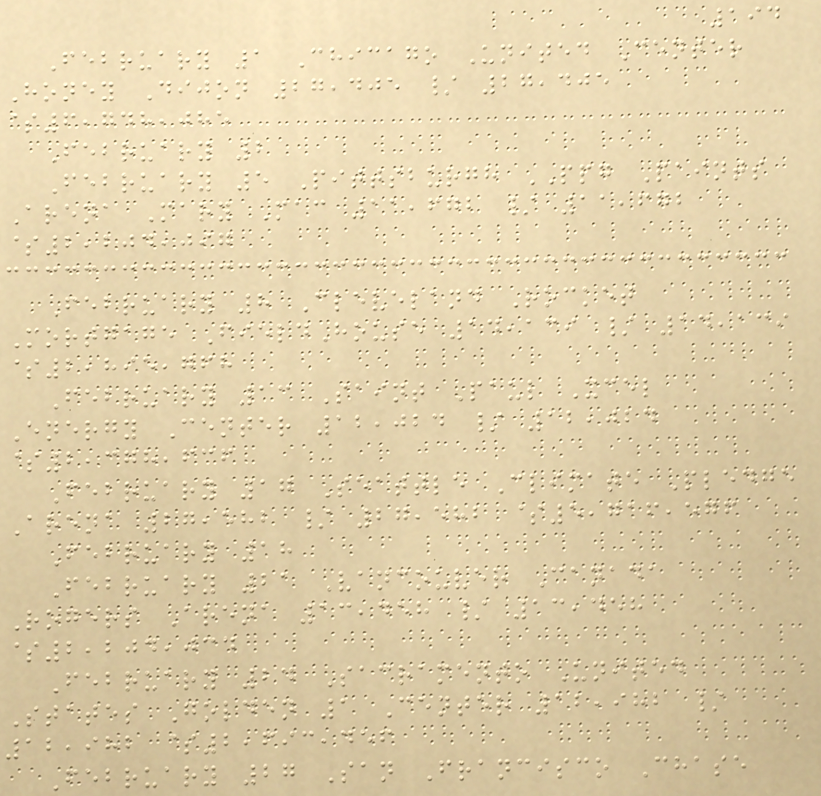194
February 1 Chicago United Center
Honey Dijon 27,405 / 27,405
$6,748,085
February 2
February 5 Pittsburgh PPG Paints
Arena Mary Mac 11,672 / 11,672
$2,204,097
February 8 Cleveland Rocket
Mortgage FieldHouse 14,139 / 14,139
$2,895,768
February 13 Saint Paul Xcel
Energy Center 12,024 / 12,024
$2,378,636
February 17 Seattle Climate Pledge
Arena 27,582 / 27,582 $5,716,576
February 18
February 21 Vancouver Canada
Rogers Arena 13,458 / 13,458
$2,204,034
February 24 Sacramento United
States Golden 1 Center 12,982 /
12,982 $2,693,456
February 27 San Francisco Chase
